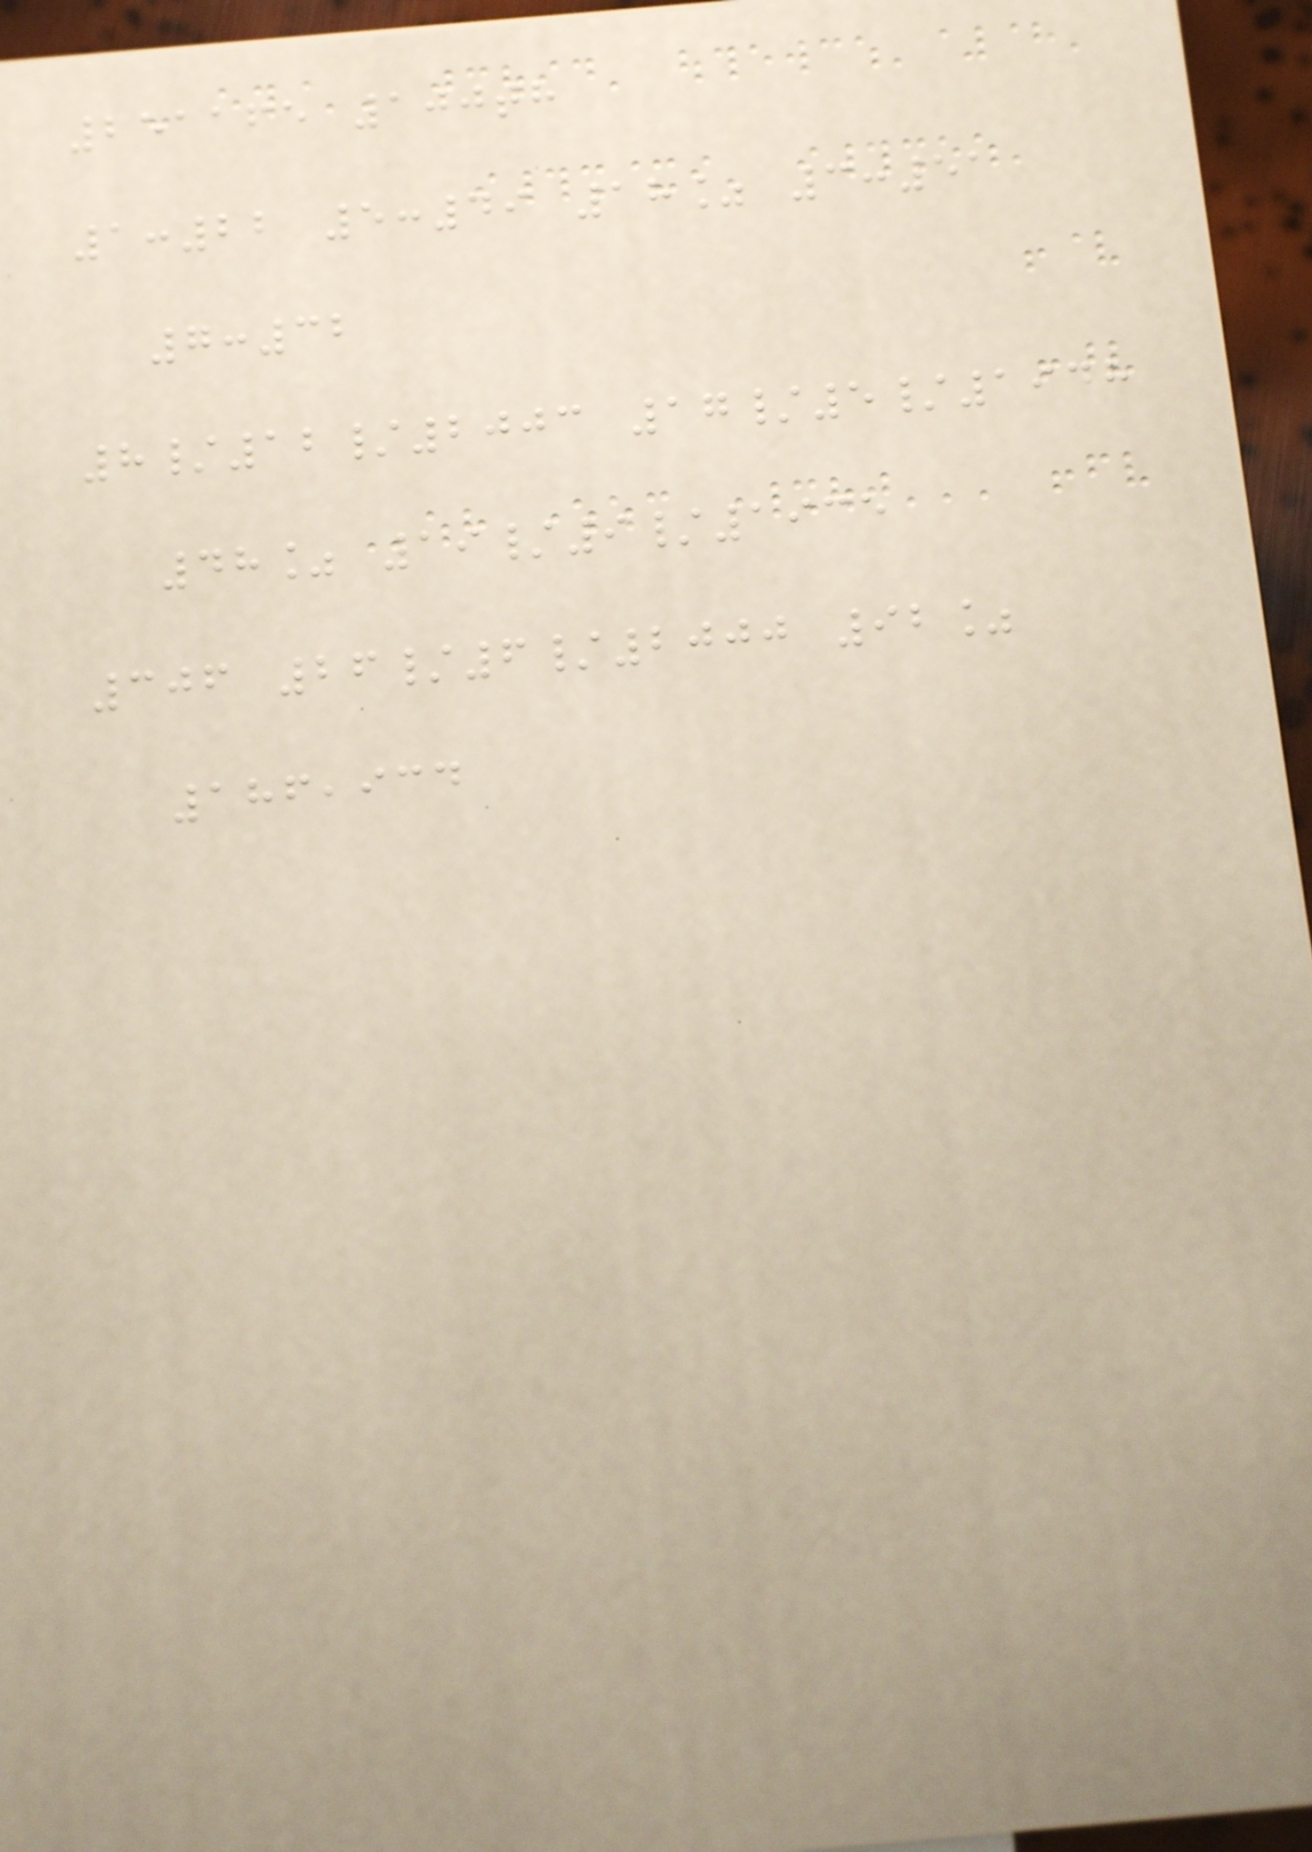251165 100th
1:22 5:49 18% 3:51
7:32
8/12/2003 17/5/1948
48% 19/9/1935
306 26/6/2000 92%
186,934
